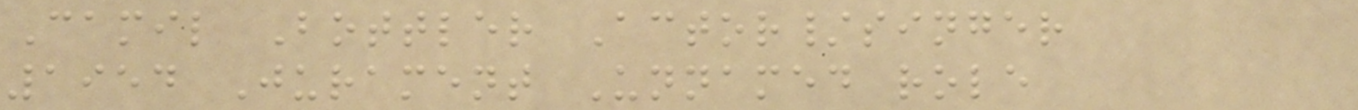Camil Bottler Actor/singer
1954 Jurament Unnamed role
